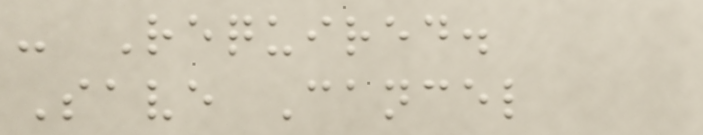- Required.
Save Cancel
